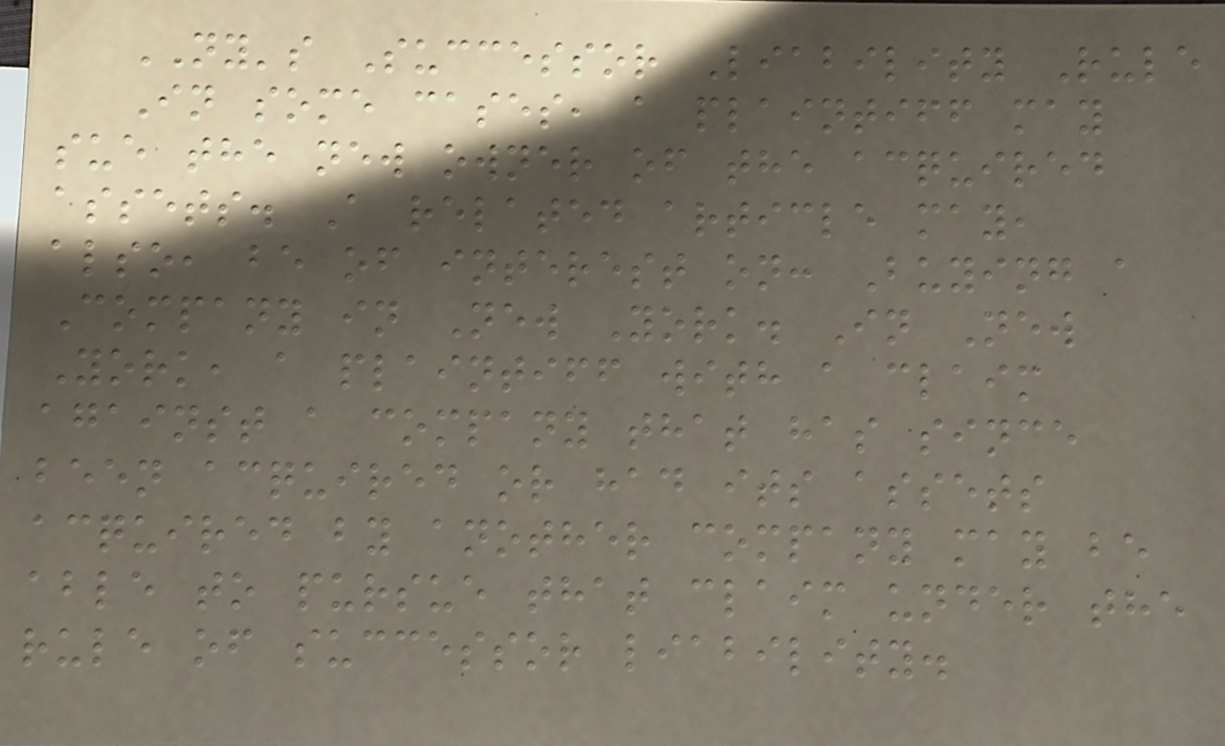NY's Successor Liability Rule
In some cases, a plaintiff may
sue the new owner of the acquired
assets. A related article may,
also, be of interest on: Buying a
Company in New York. In New
York, a plaintiff with a claim
against a company that has since
been acquired or had its assets
acquired by another company may be
able to pursue that claim under the
rule of successor liability.
